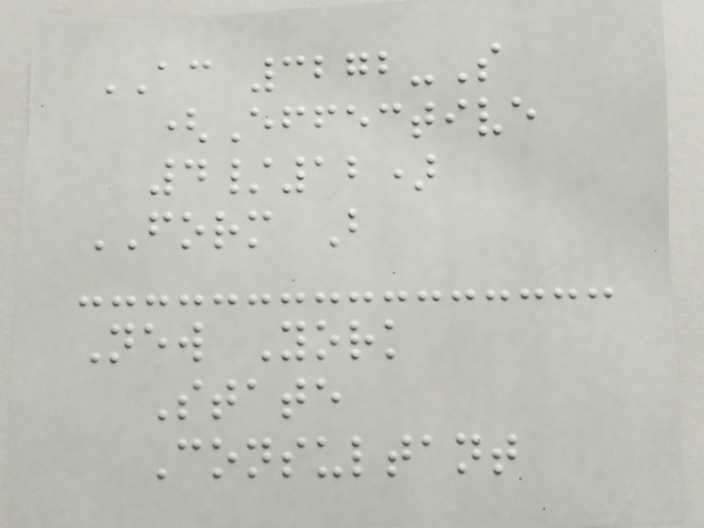AC 3272-S
(Effective
4/12)
FORM B
New York
State
Consultant
